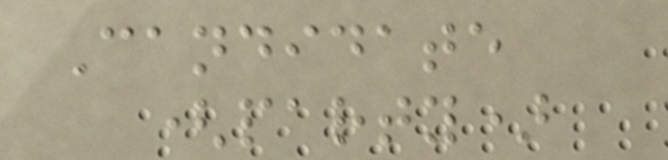Candidate
(party)
